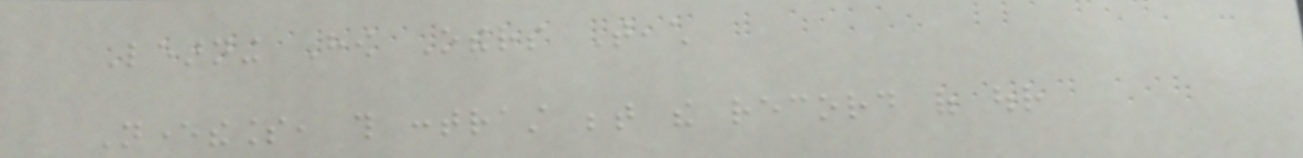Learning How Others Teach
Nevertheless, this contrast between the record of our
